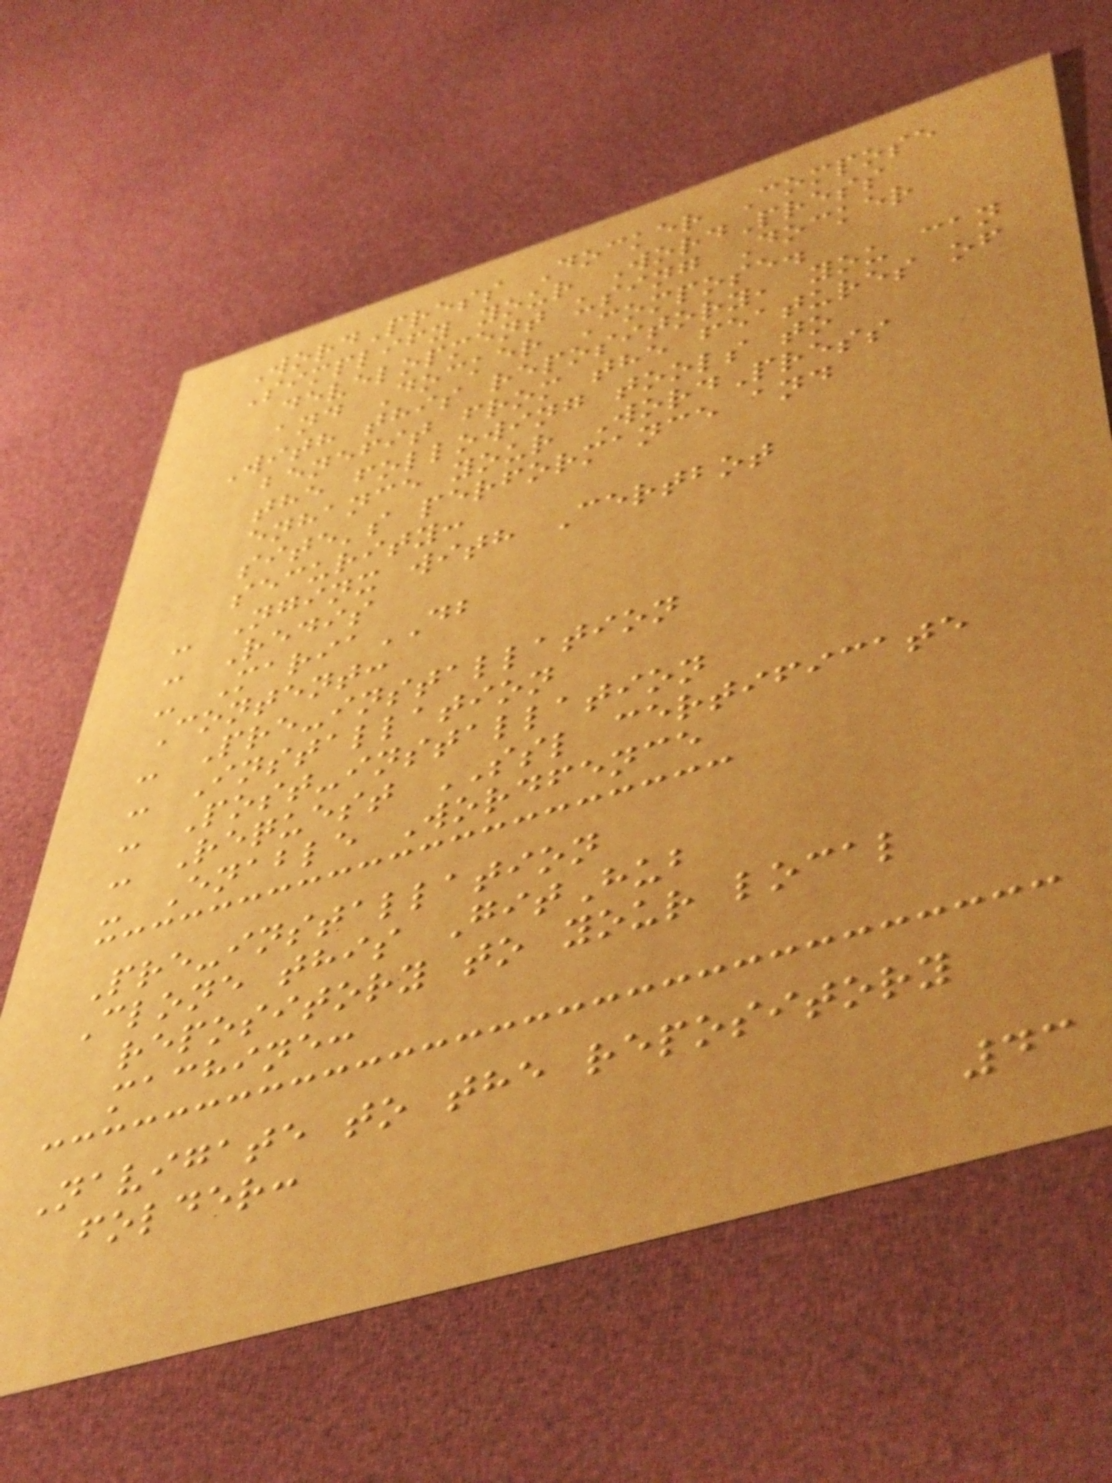WordPress Docker Compose
Simplify your WordPress
development using Docker
and Docker Compose.
With this repository, you can
benefit from the features of
the following tools to
enhance your WordPress
site's performance and
security:
- Nginx with Certbot
- Redis
- MariaDB
Content:
- Pre-installation
- Installation
- Post-installation
- Request SSL certificate
- Enable Wordfence
Pre-installation
Clone this GitHub
repository to your local
machine:
Navigate to the repository
folder:
43
